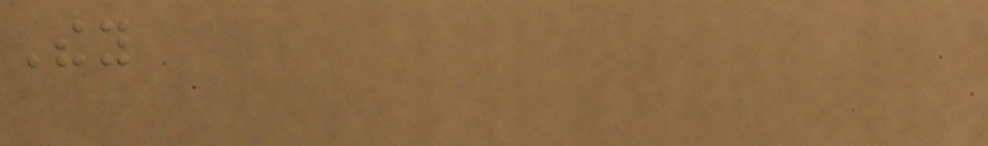They
